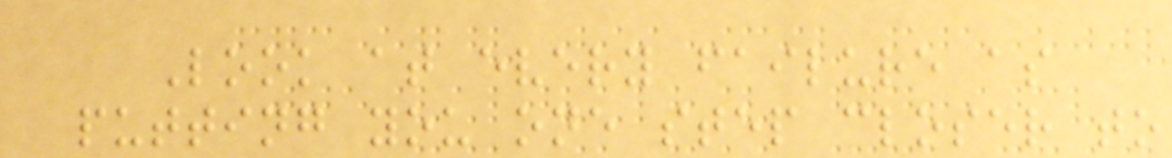Look at every failure as
putting you one step closer to
